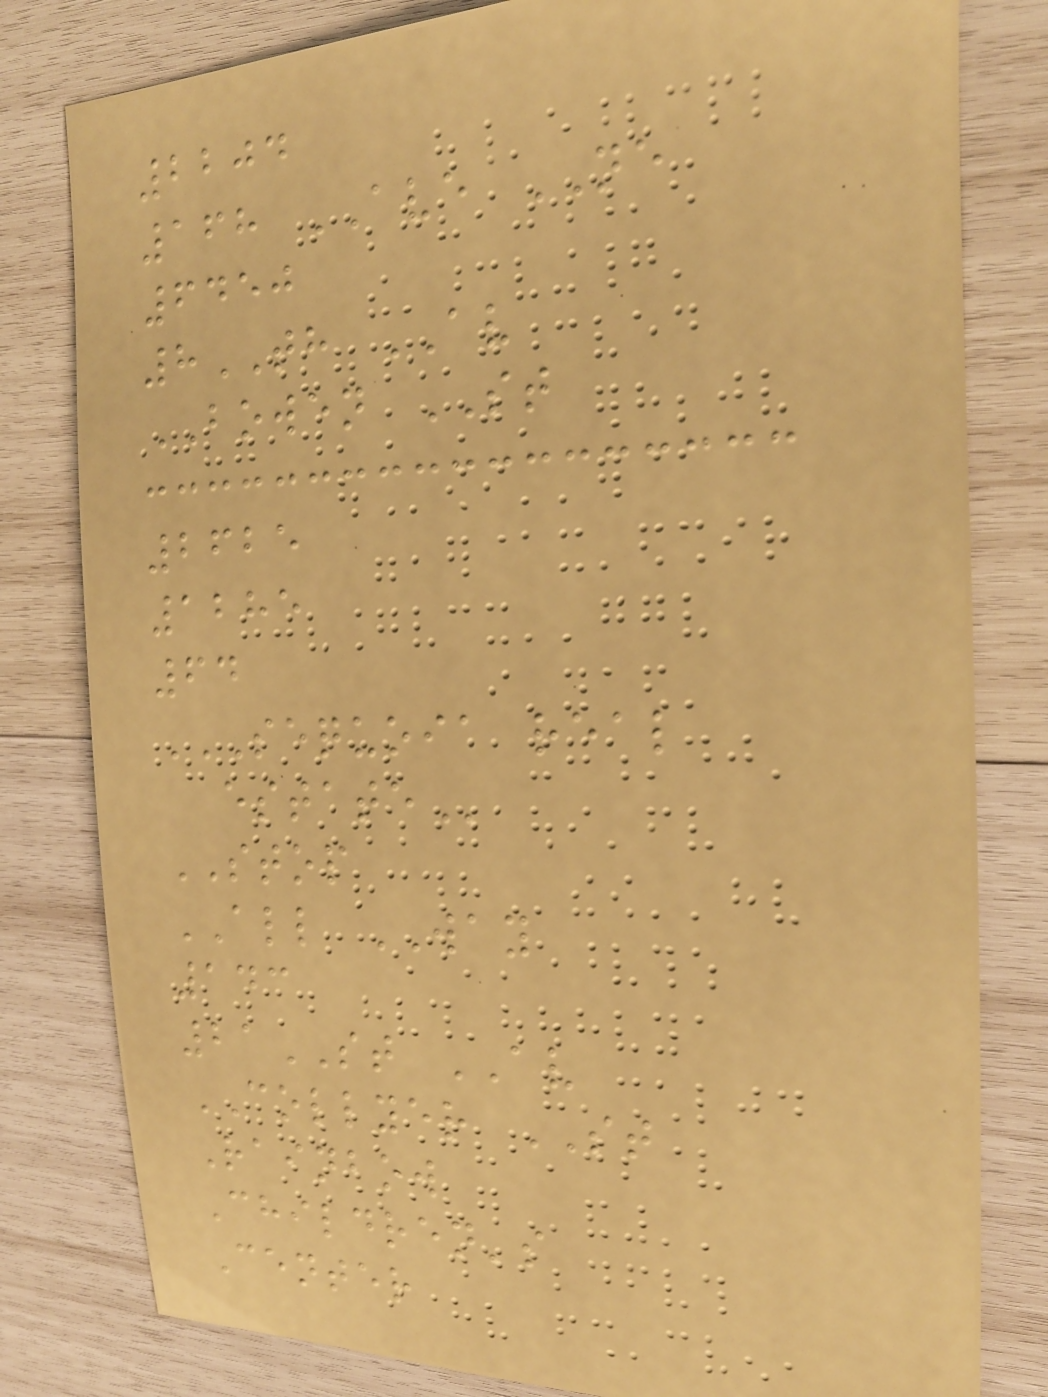2204
168 AVE NE
6450
8TH AV
BOWEN ST
2625
1285
64
SEQUOIA REAL
ESTATE
STOP
ALL WAY
143
21ST AV
COLLYER ST
Rainbow
Children's
Center
